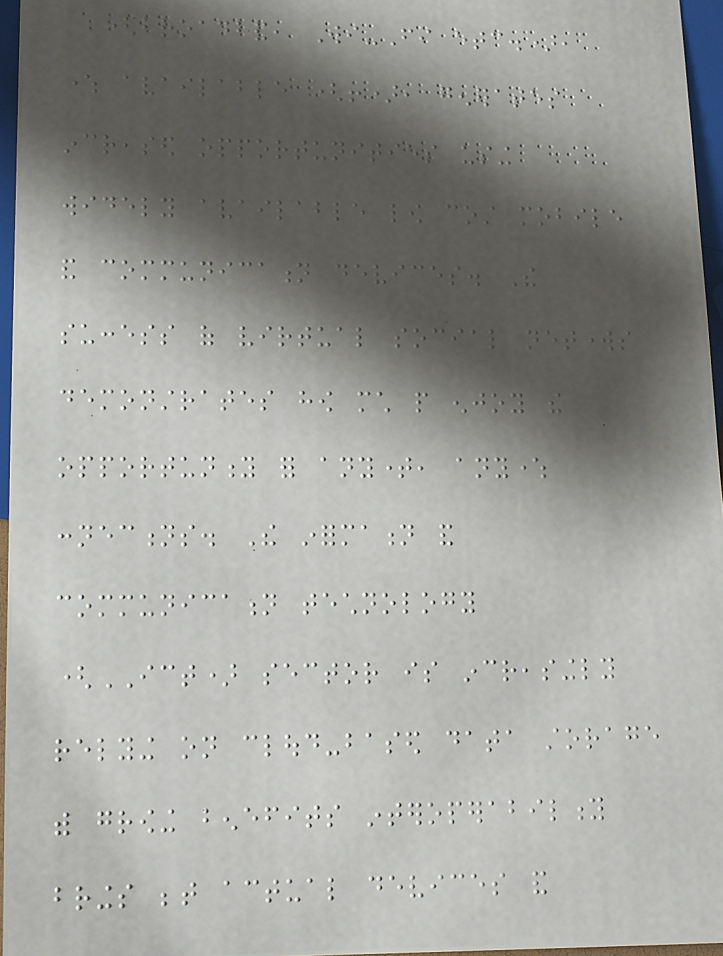(broadband, Wi-Fi etc.),
where available (!), generates
increased opportunities using
widely available low cost mobile
and communication devices. The
success of virtual social networks
demonstrates how much people enjoy the
opportunity for anytime, anywhere
connections. The information and
communication technology
(ICT) sector is increasingly
relying on cloud-based data storage
with growing benefits interoperability
brings between actual devices and
